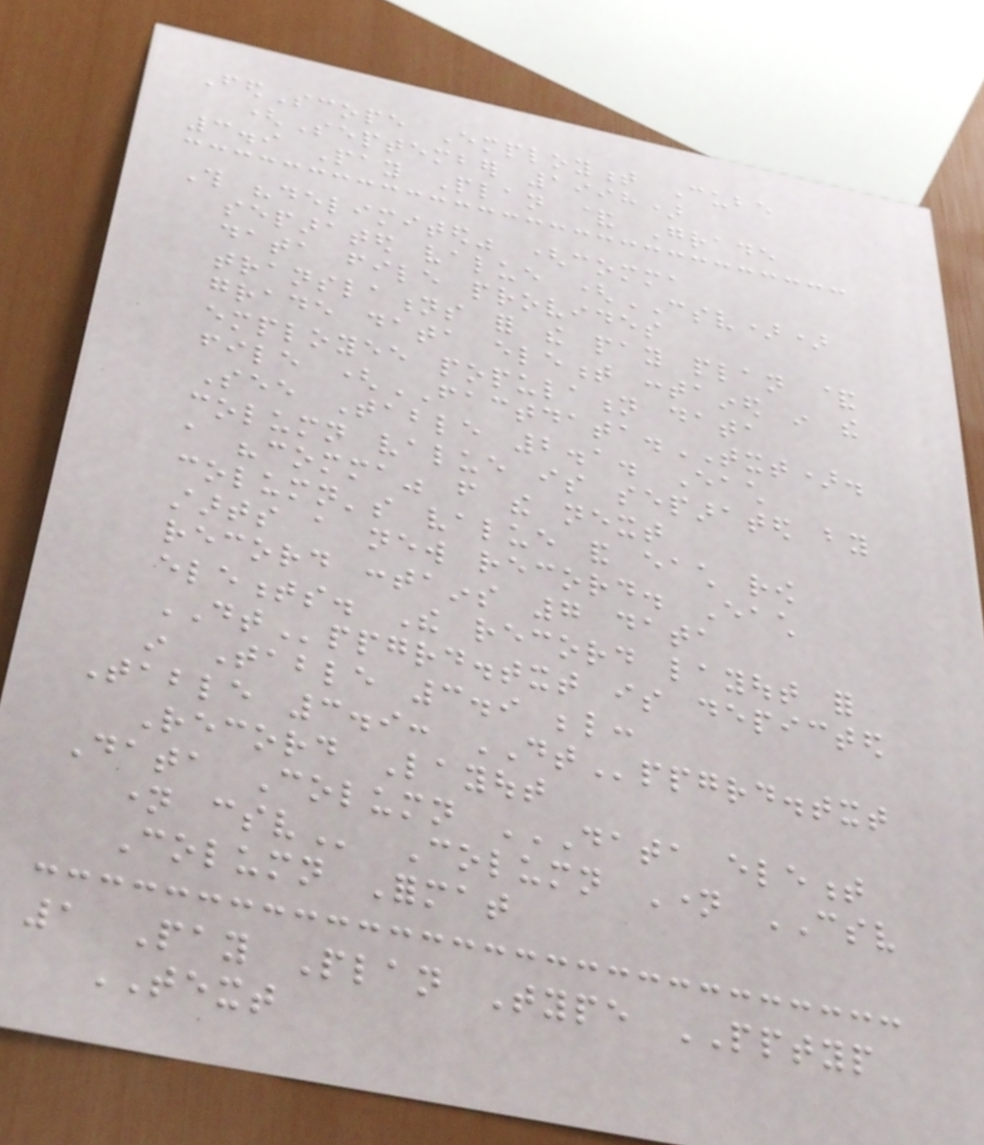FedScope Employment Cube
(September 1998)
3.9 Pay Plan & Grade
This "delimited" (comma
separated value (CSV))
data file provides
translations for the pay plan &
grade data element contained in the
employee population data
file (FACTDATA.TXT).
See Table 2.1. Each
column value is separated by
a "comma" from the next
column's value and each row
starts a new record. Each
record contains 7 data
elements. The record layout for
DTppgrd.txt is depicted
in Table 3.9 below:
Table 3.9: DTppgrd.txt
Record Layout
Data Column DATA ELEMENT
NAME CSV Column Name CSV
Column Format
1 Pay Plan Type PPTYP
TEXT
